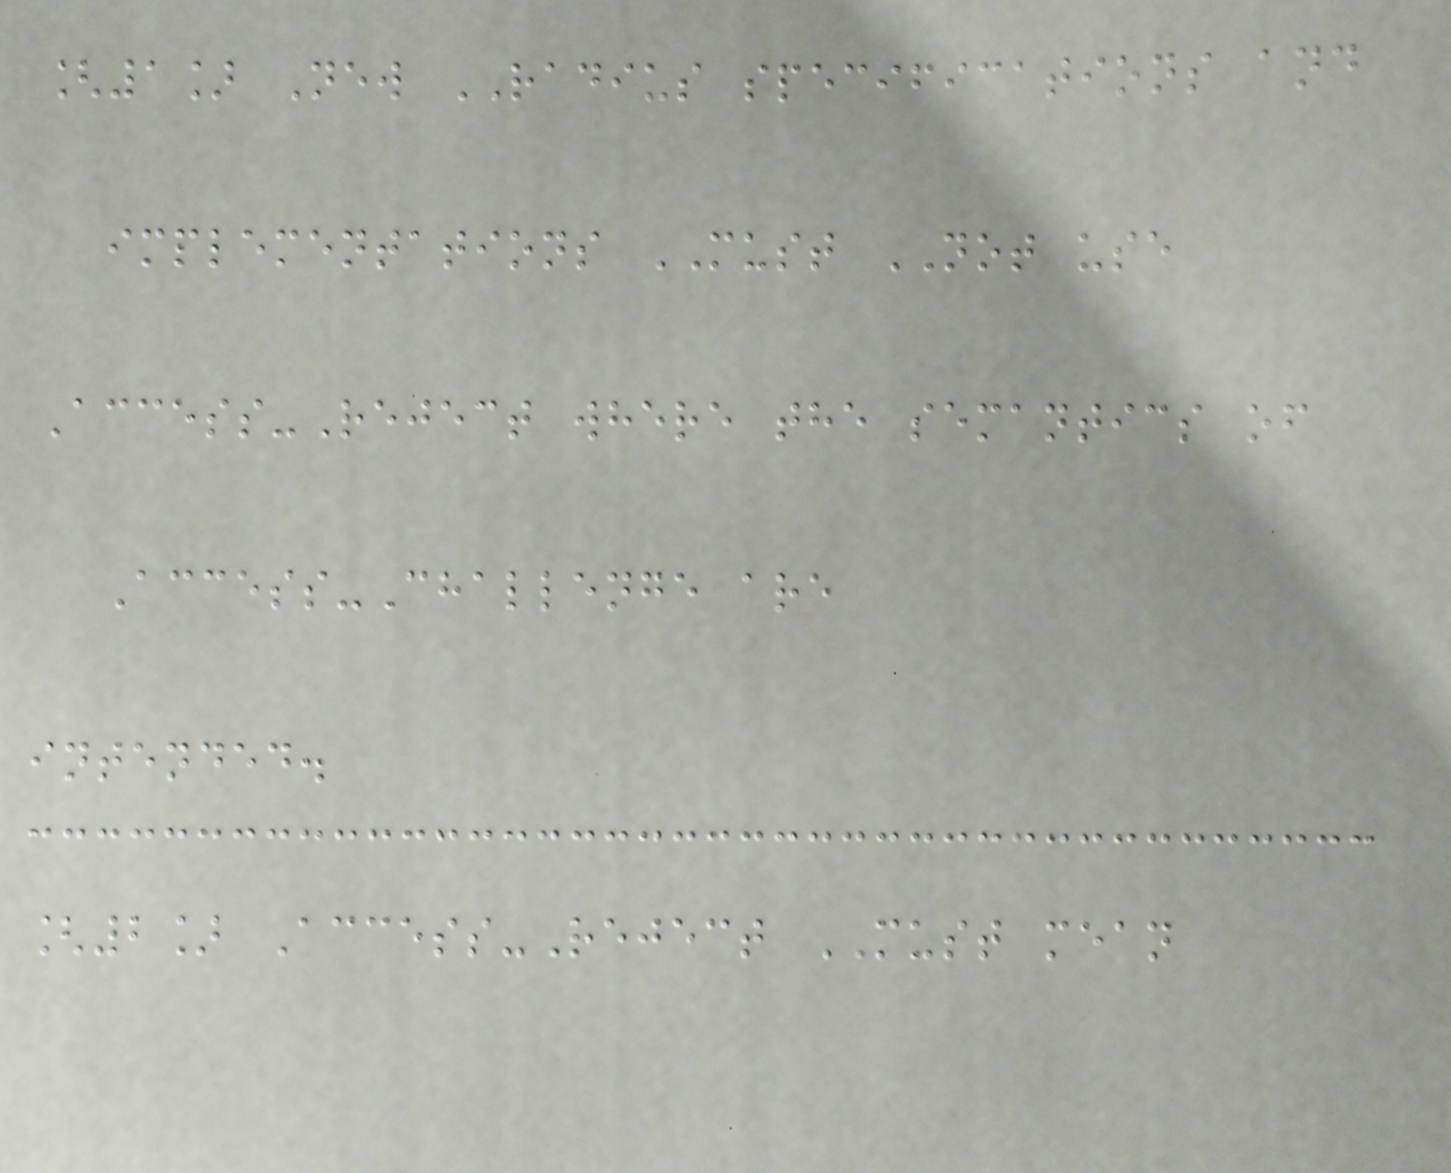[1] New RADIUS specifications and
implementations MUST NOT use
Access-Reject where the semantics of
Access-Challenge are
intended.
[2] Access-Reject MUST mean
